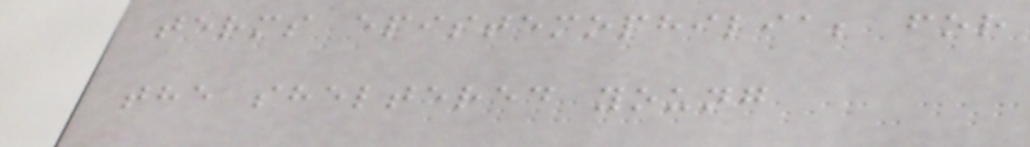terms epistemophilia; for
the sheltered young
